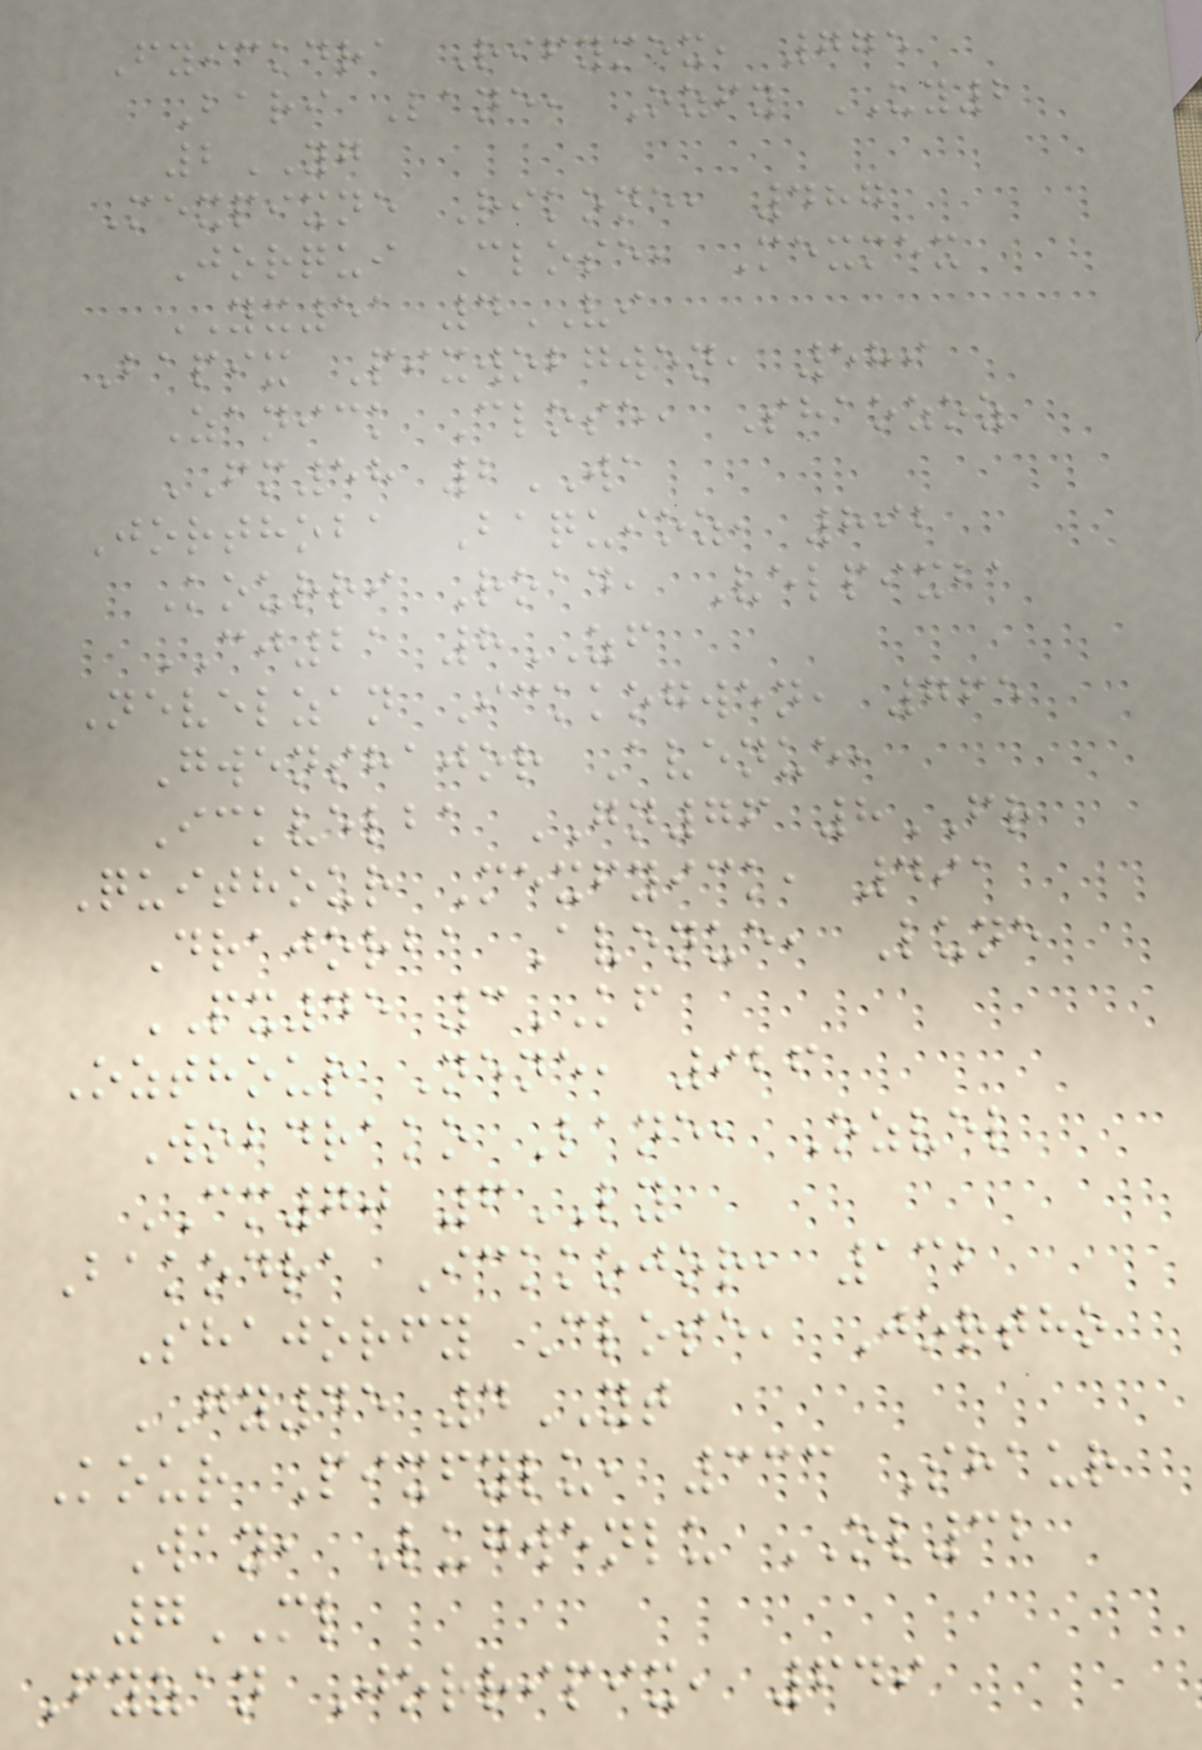Fyickdra Rifymex, 775
Bari Lane, Ozfy UY2
2YG
Mexpixne Rikone, 487
Jorqui Close, Mexmex
YX51 4VI
Bapix Pixwobgwen, 589
Zanick Close, Shaozoz
FM58 2WA
Jorthoba Baquioz, 892
Kourri Road, Velpixba
CJ21 8ZF
Nevelzan Ickkogwen, 765
Gwenshajor Avenue,
Ickvelba GN76 8FR
Quithour Mexfyick, 491
Drajorba Avenue, Lune
PX45 3KF
Ozthour Nene, 926
Wobdrako Lane, Ozvel
CM70 6LY
Bakodra Ickkojor, 132
Shajorfy Close, Jortho
GY45 4YT
Kour Pixfylu, 333 Shaur
Way, Lugwenlu OL32
7ML
Fyzan Jorripix, 649
